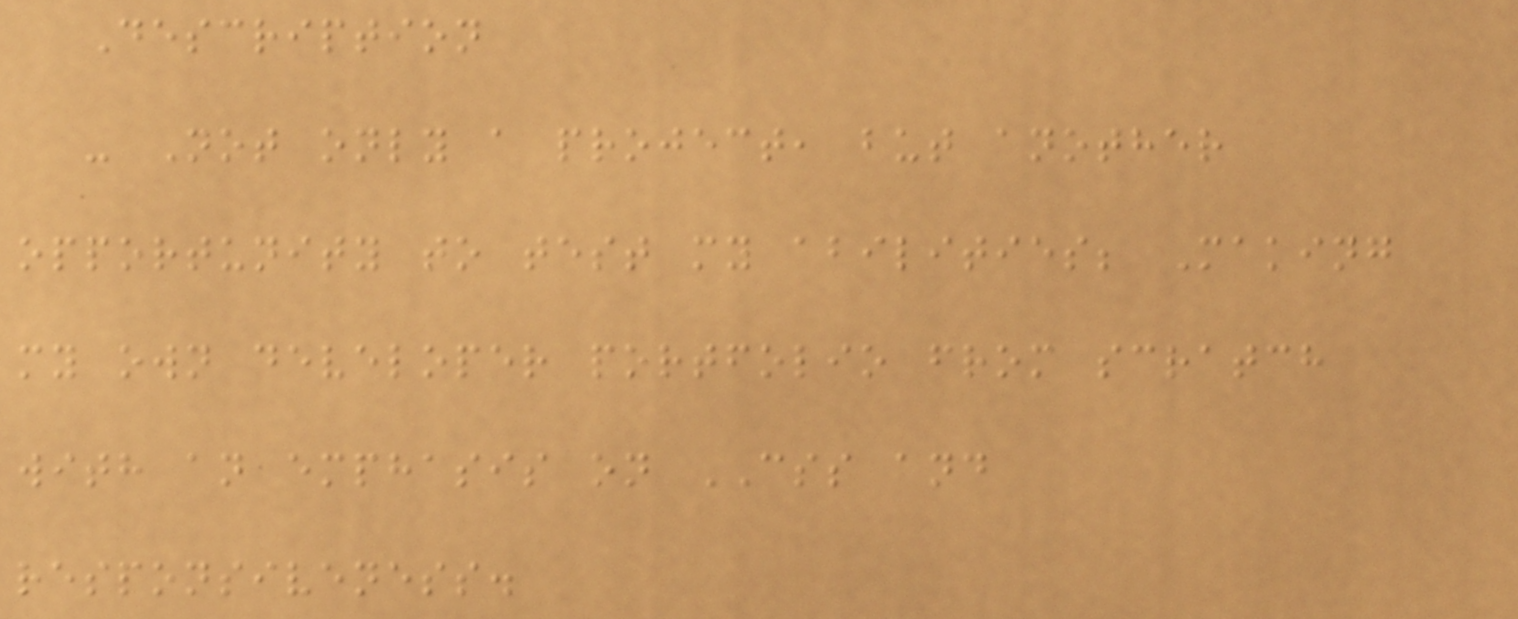Description
- Not only a project, but another
opportunity to test my abilities; Making
my own developer portfolio from scratch
with an emphasis on CSS and
responsiveness.
